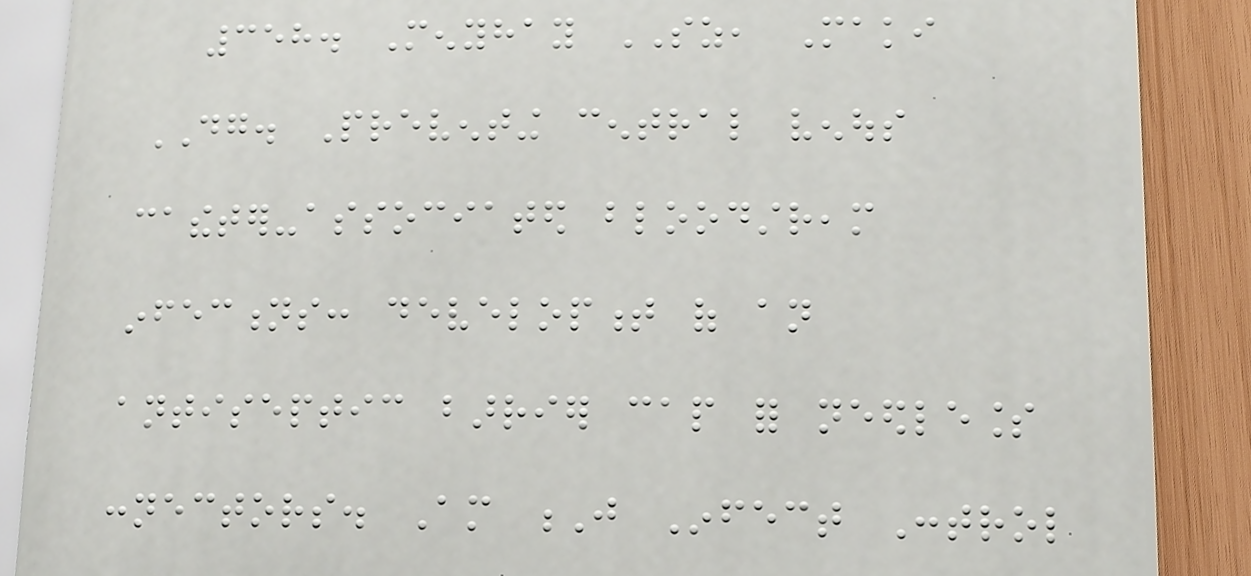358. Menyhay SZ, Maki
DG. Preventing central venous
catheter-associated bloodstream
infections: development of an
antiseptic barrier cap for needleless
connectors. Am J Infect Control
